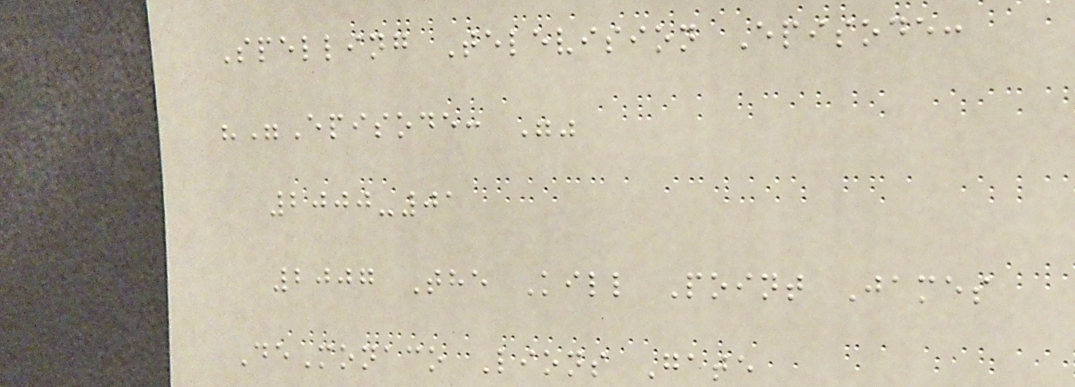Spelling Television Episode:
""Episode: ""
2000-01
2007 The Kill Point James
DeMonaco Lions Gate
